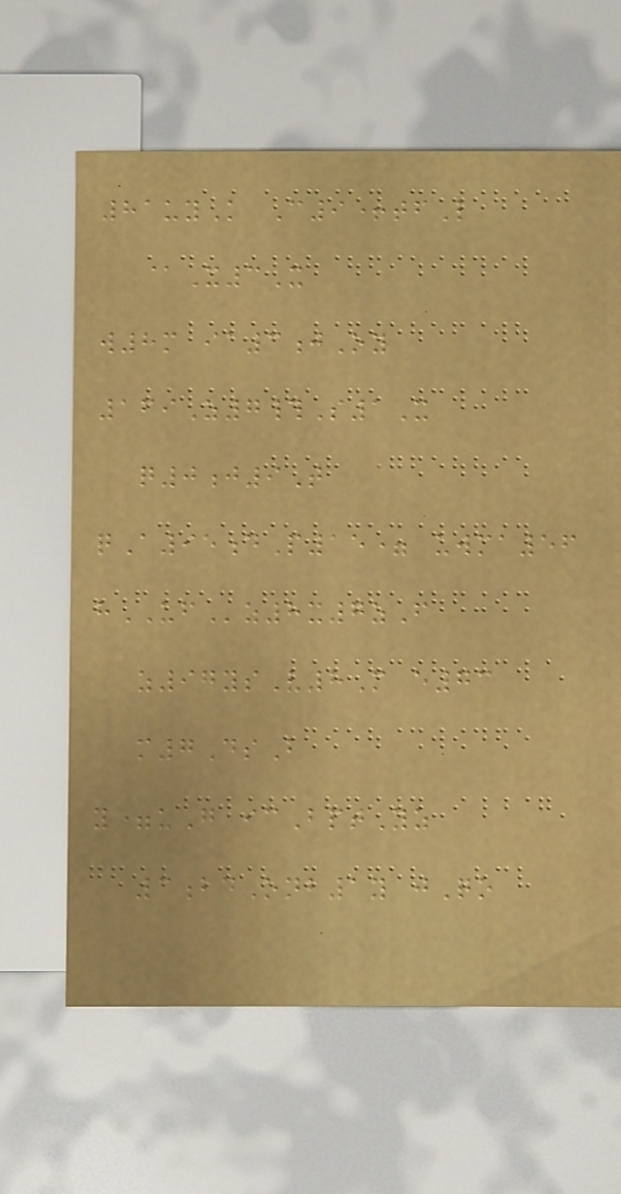81uyK C9+tfL
@X3X
w8m ia3jOy
169Z7#S1X
q0j9T
qA95dP15= uwma56
hUFz8x7zF
z97ysV8M e73
m7DsB
y=uG icBptYz
3bdOnb1y jQo
